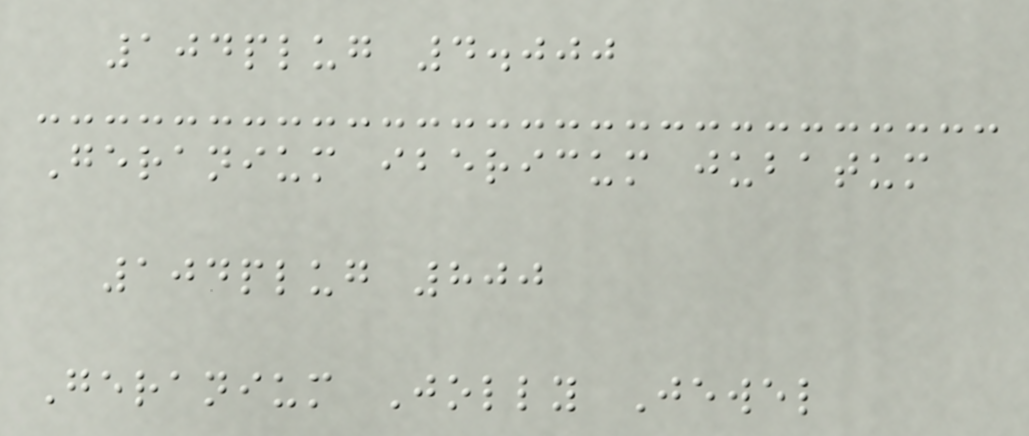104plug 4.000
Geranium ibericum jubatum
104plug 800
Geranium Jolly Jewel
